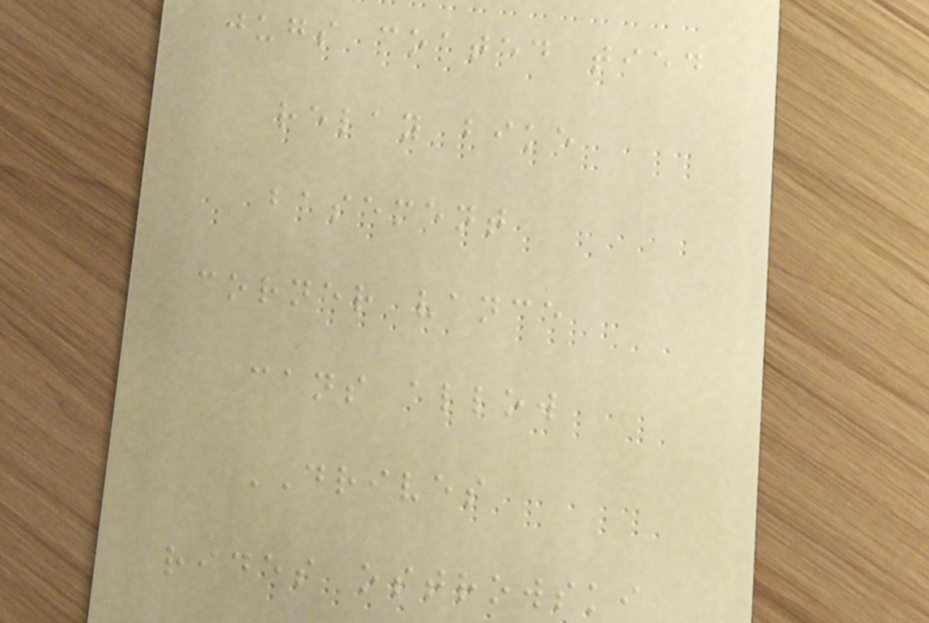jugs coated tied
relay bike
basement
corner vance
cans allow
DRIVES
rides ostrowski
